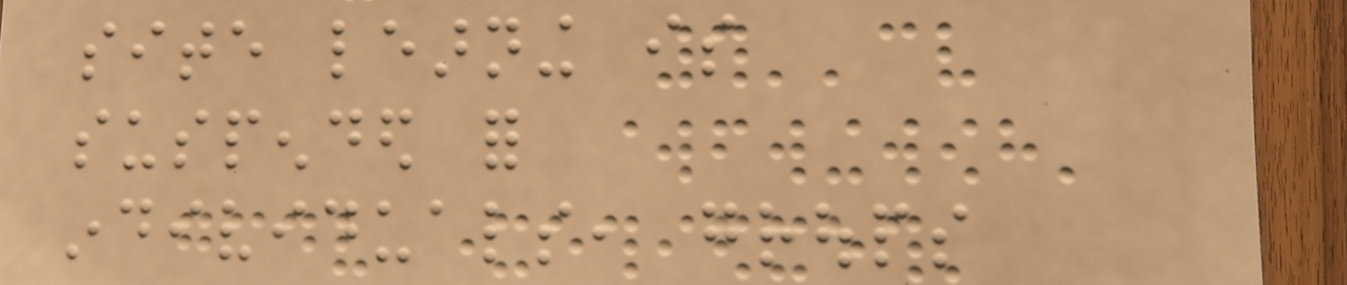site learning is
suspended for
individuals, groups
